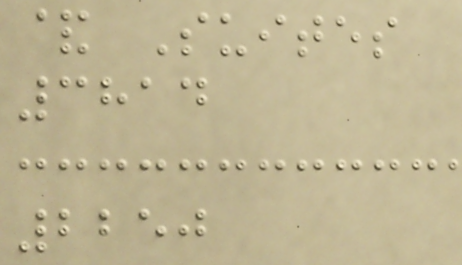& Suites
3814
2250
